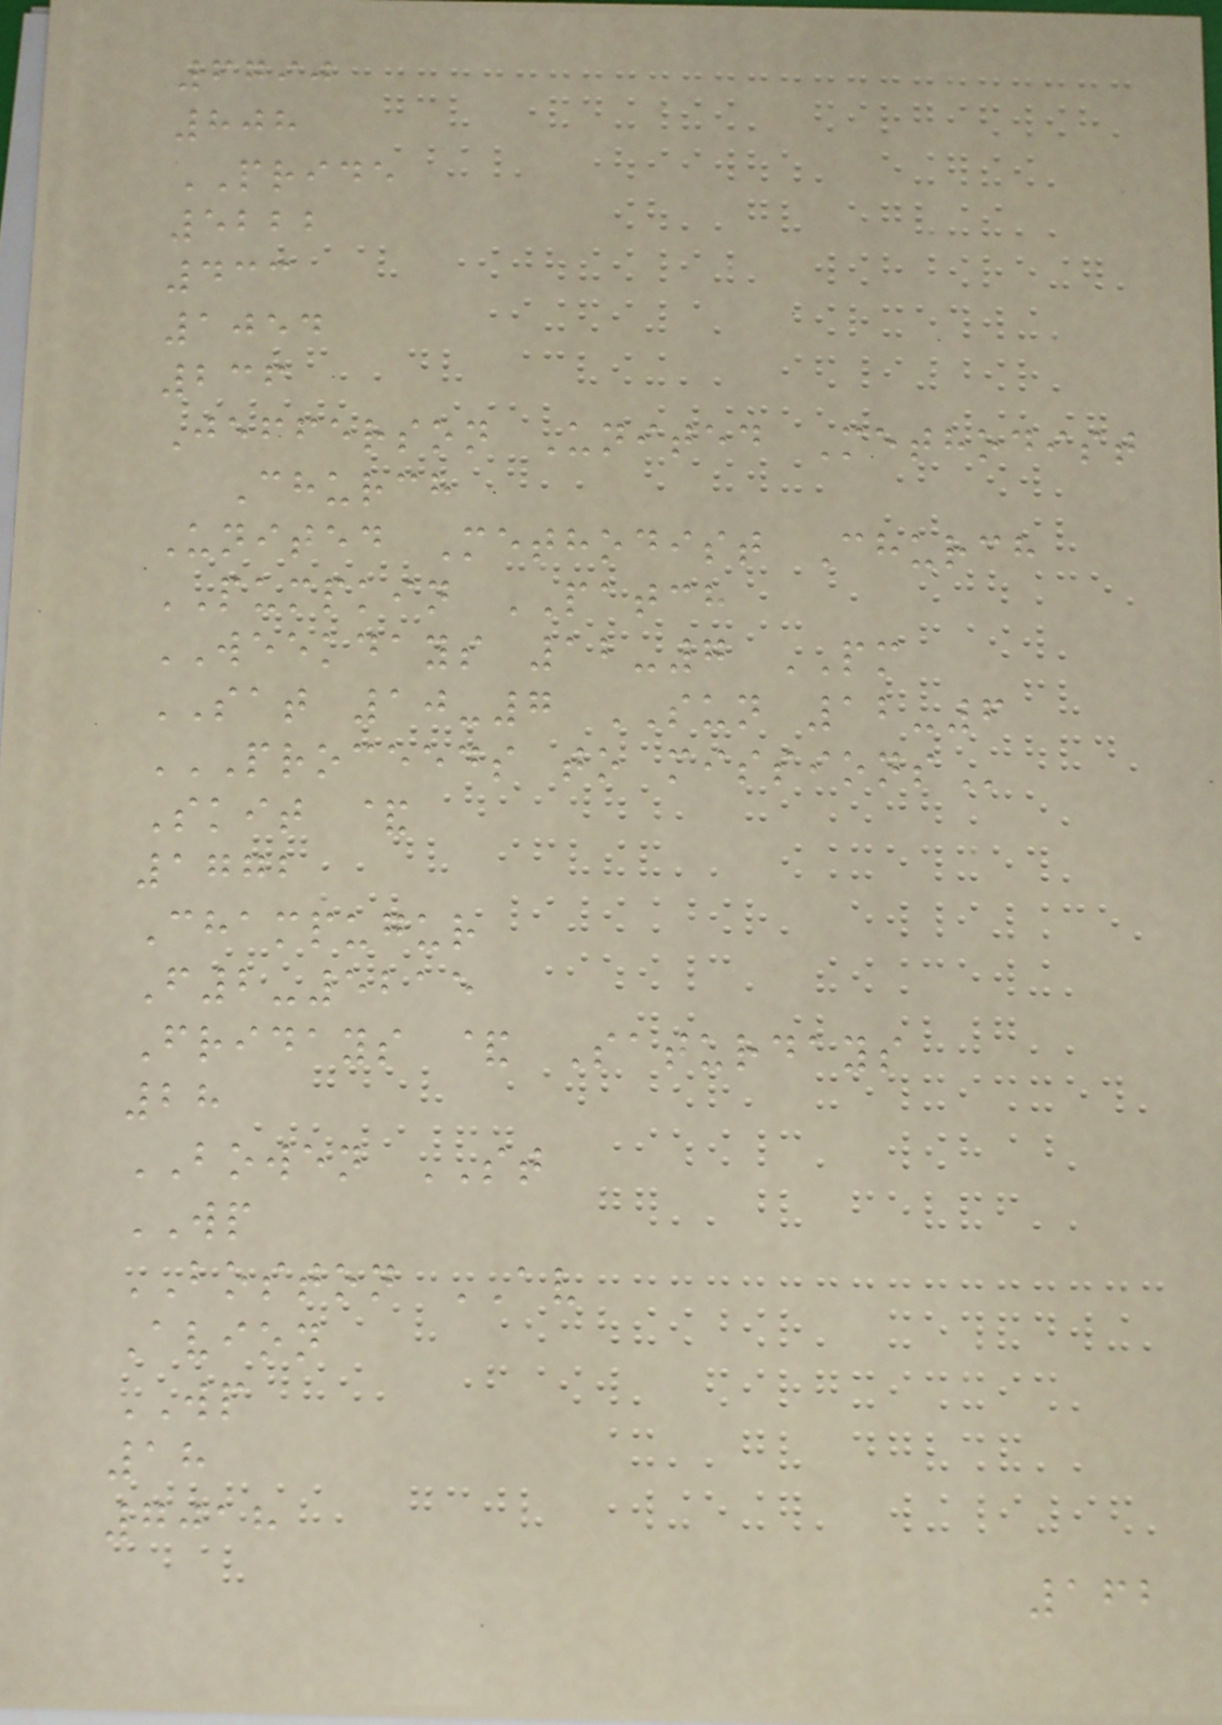6790
808
PRIDE
5222
433
1054
236
Jefferson United Methodist
Church
United Methodist Church
PUMPKIN PATCH
WEEKDAYS 12-7 PM
SAT 10-7 SUN 12-6
PROCEEDS TO MISSIONS
Skit &
1772
Champugur
F2-5215
Fridays & Saturdays
28
BOWEN ST
WP
BOSTON AV
Avion
WP
18
7018
162
